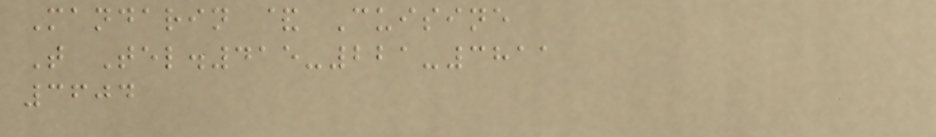Mandarin & Cuisine
T Tel.415-221-3811
3604
